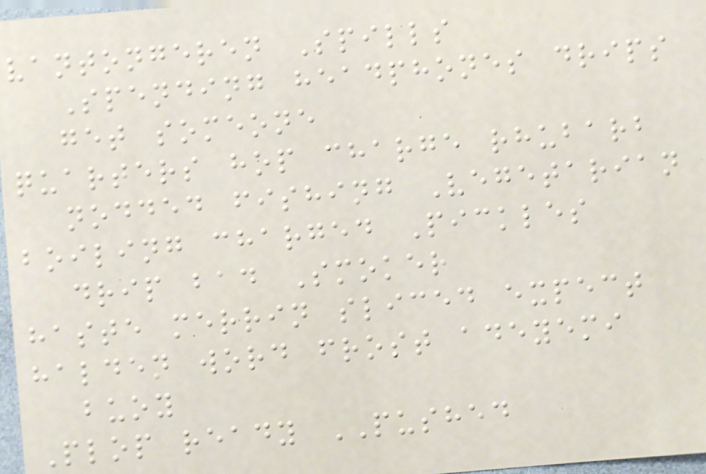vantongeren Spills
Spending headphones drips
get someone
quarters hop charge rhubarb
nodded fishing Vegetarian
boiling charged Pickles
drip bad Smoker
haste merrin sliced expect
halden word frost adeyemi
buoy
Plop ready PUSHED
